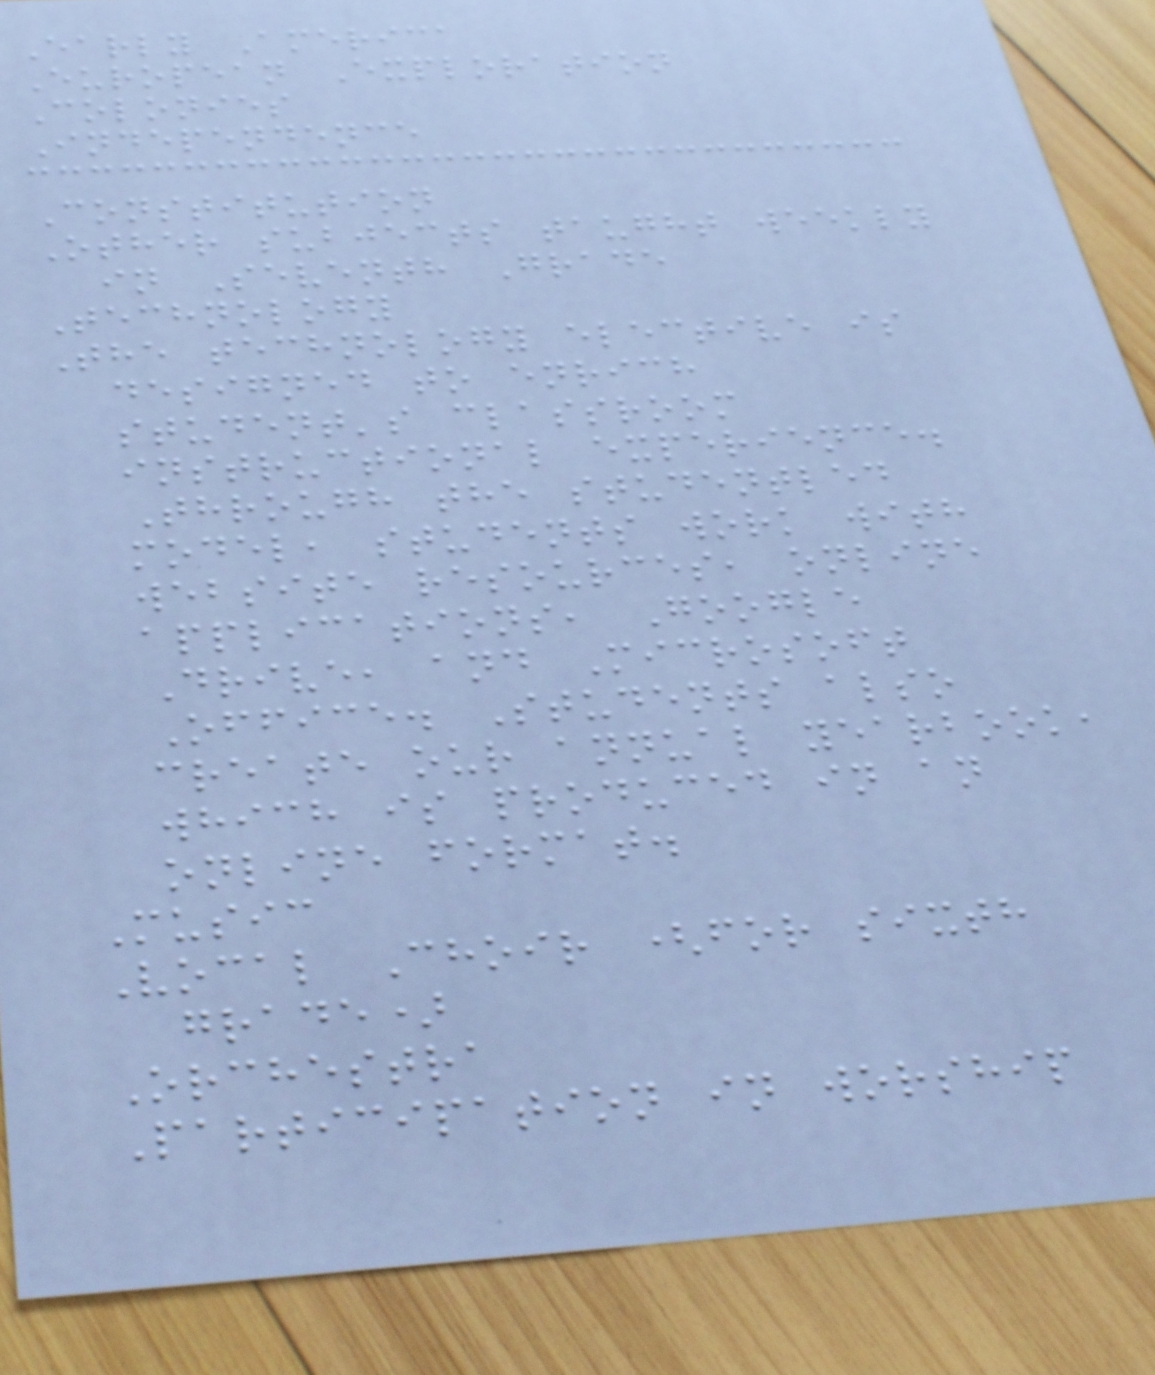Early America
European Exploration
Colonies
Independence
Constitution
Other subjects taught weekly
in Seventh Grade
Technology
The technology elective is
designed to enrich
student's classroom
instructional experience.
Through the studentled
model, students work with
website resources, online
applications, Google
Drive, and Microsoft
Office. Students also
create our annual yearbook,
which is produced in an
online format.
Music
Vocal Choir (for sixth
grade)
Orchestra
Participation in worship
